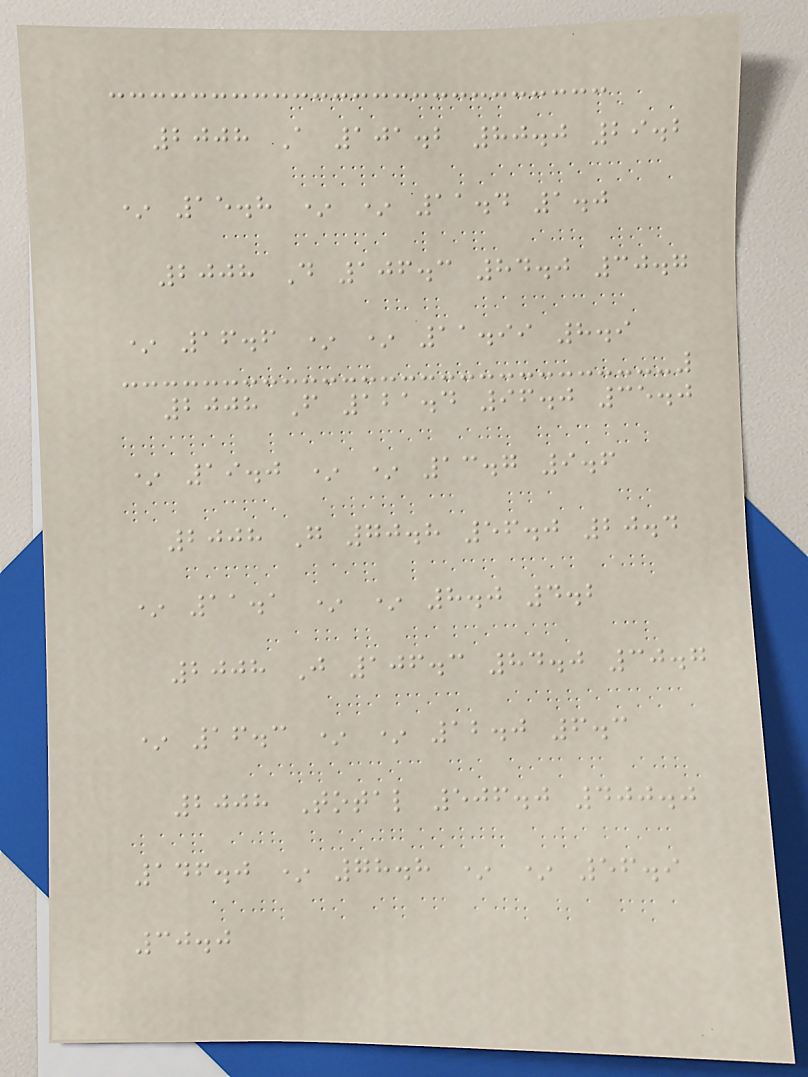2008 A 101.2 80.0 29.2
* 15.8 * * 11.4 1.0
2008 D 106.3 84.0 30.7
* 16.6 * * 11.99 8.9
2008 F 121.4 96.0 35.0
* 19.0 * * 13.7 9.6
2008 G 70.8 56.0 20.4
* 11.1 * * 8.0 4.2
2008 J 106.3 84.0 30.7
* 16.3 * * 12.0 6.3
2008 Total 506.0 400.0
146.0 * 78.8 * * 56.9
30.0
